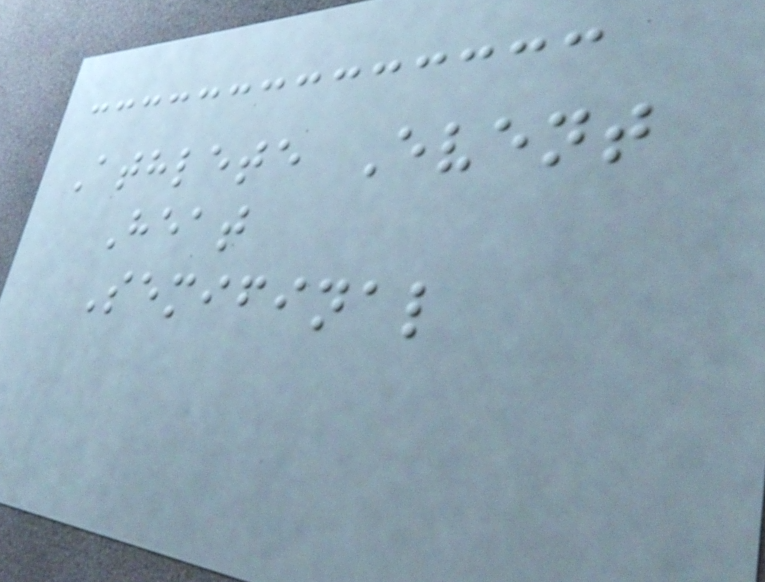Athlete Event
Heat
Semifinal
